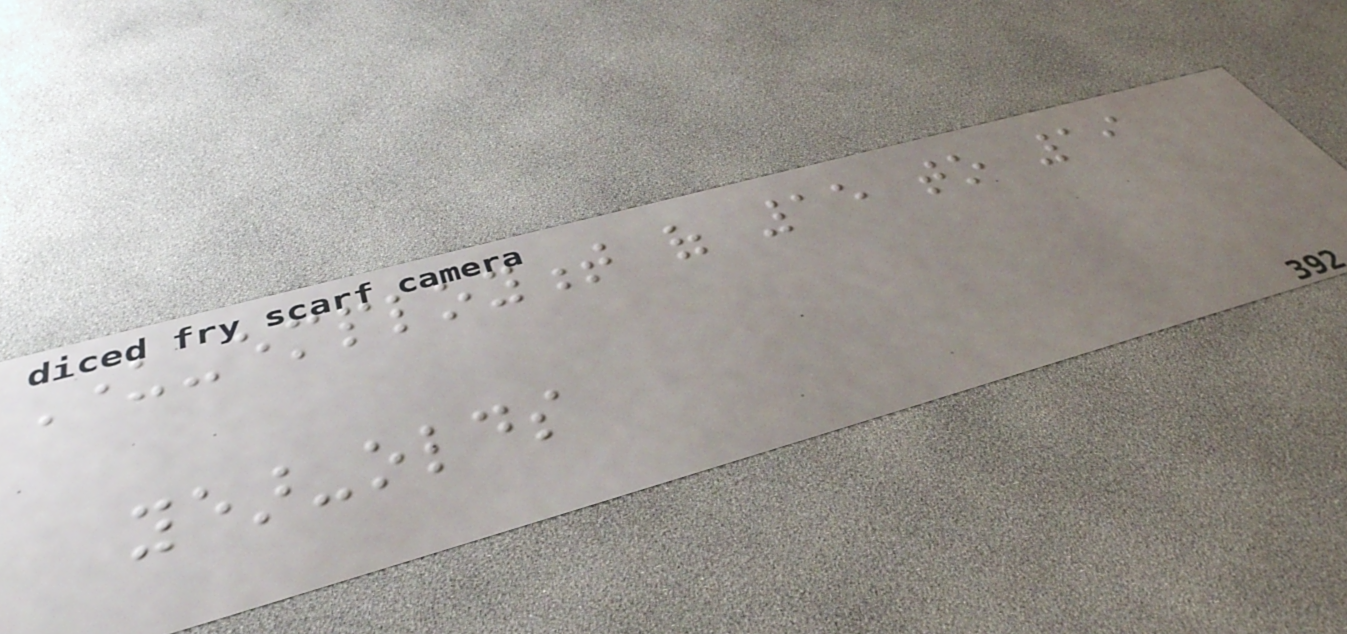Under-employment of 15 to 19
year-olds
